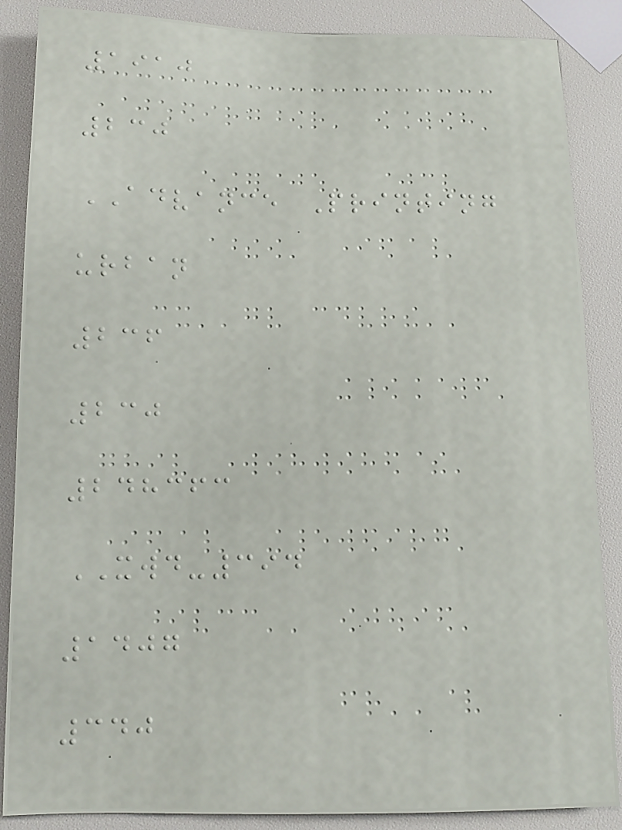1910
230
ADVANCE Printing
urban
236
230
248363
XWD-394
1407
340
